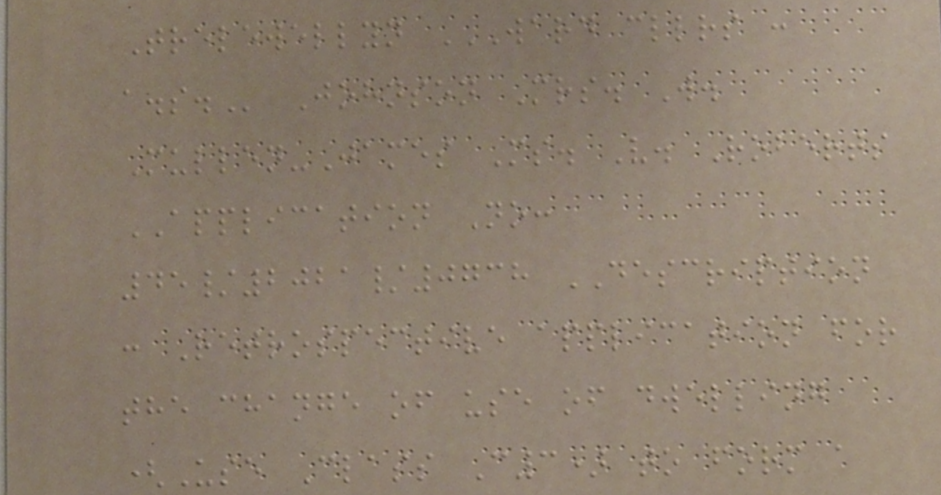Trelewellyn WARD CLLRS :
A.S. Johnson Mrs. W.
Mullen-James Ms. V. Roberts
APPLICATION No:
45/2021/0738 DESCRIPTION
: Retrospective application for
the change of use of dwelling
(Use Class C3) to form a
